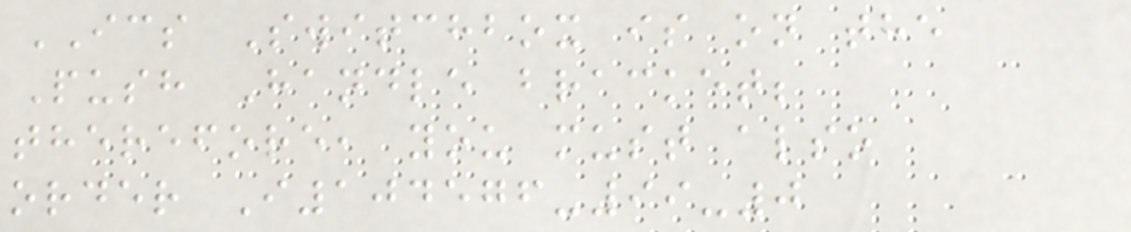ICS Switchbox is on the
Push Handle bracket;
therefore, you must also
order I104576-99-0
